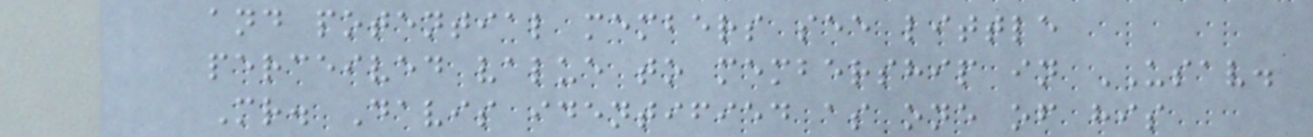and potential members see little
perceived value to membership in USAV.
Mr. Davis identified as one of his
